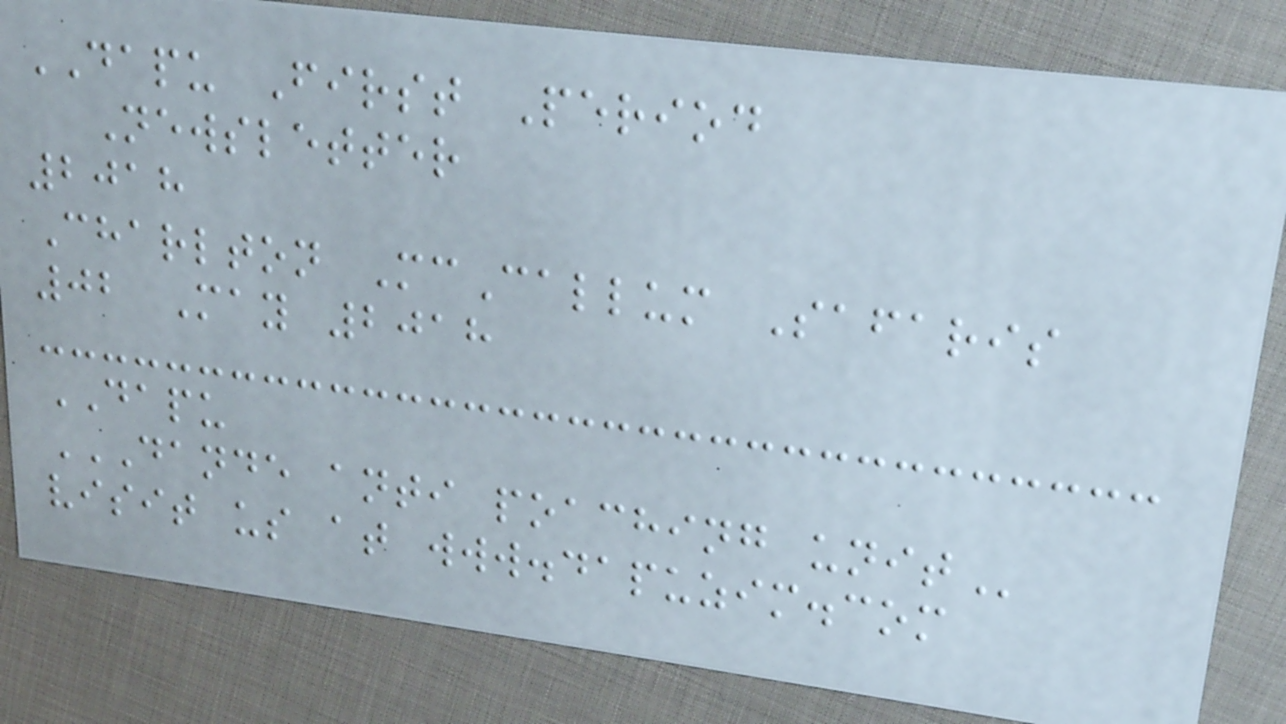DAPU First Period
Newsletter
2018
Charlton McCallum Safaris
02 May 2018
DAPU
DANDE ANTI POACHING UNIT
visit us at www.dapuzim.com
